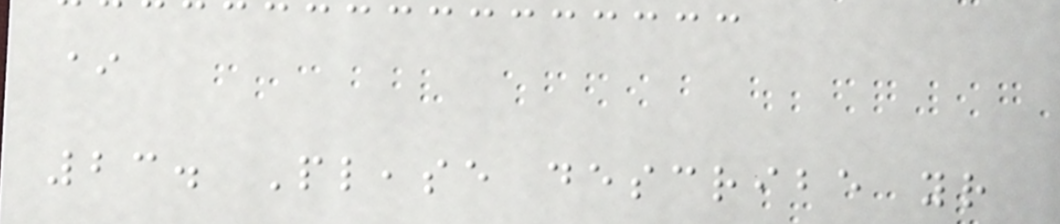*
23. Please describe your
